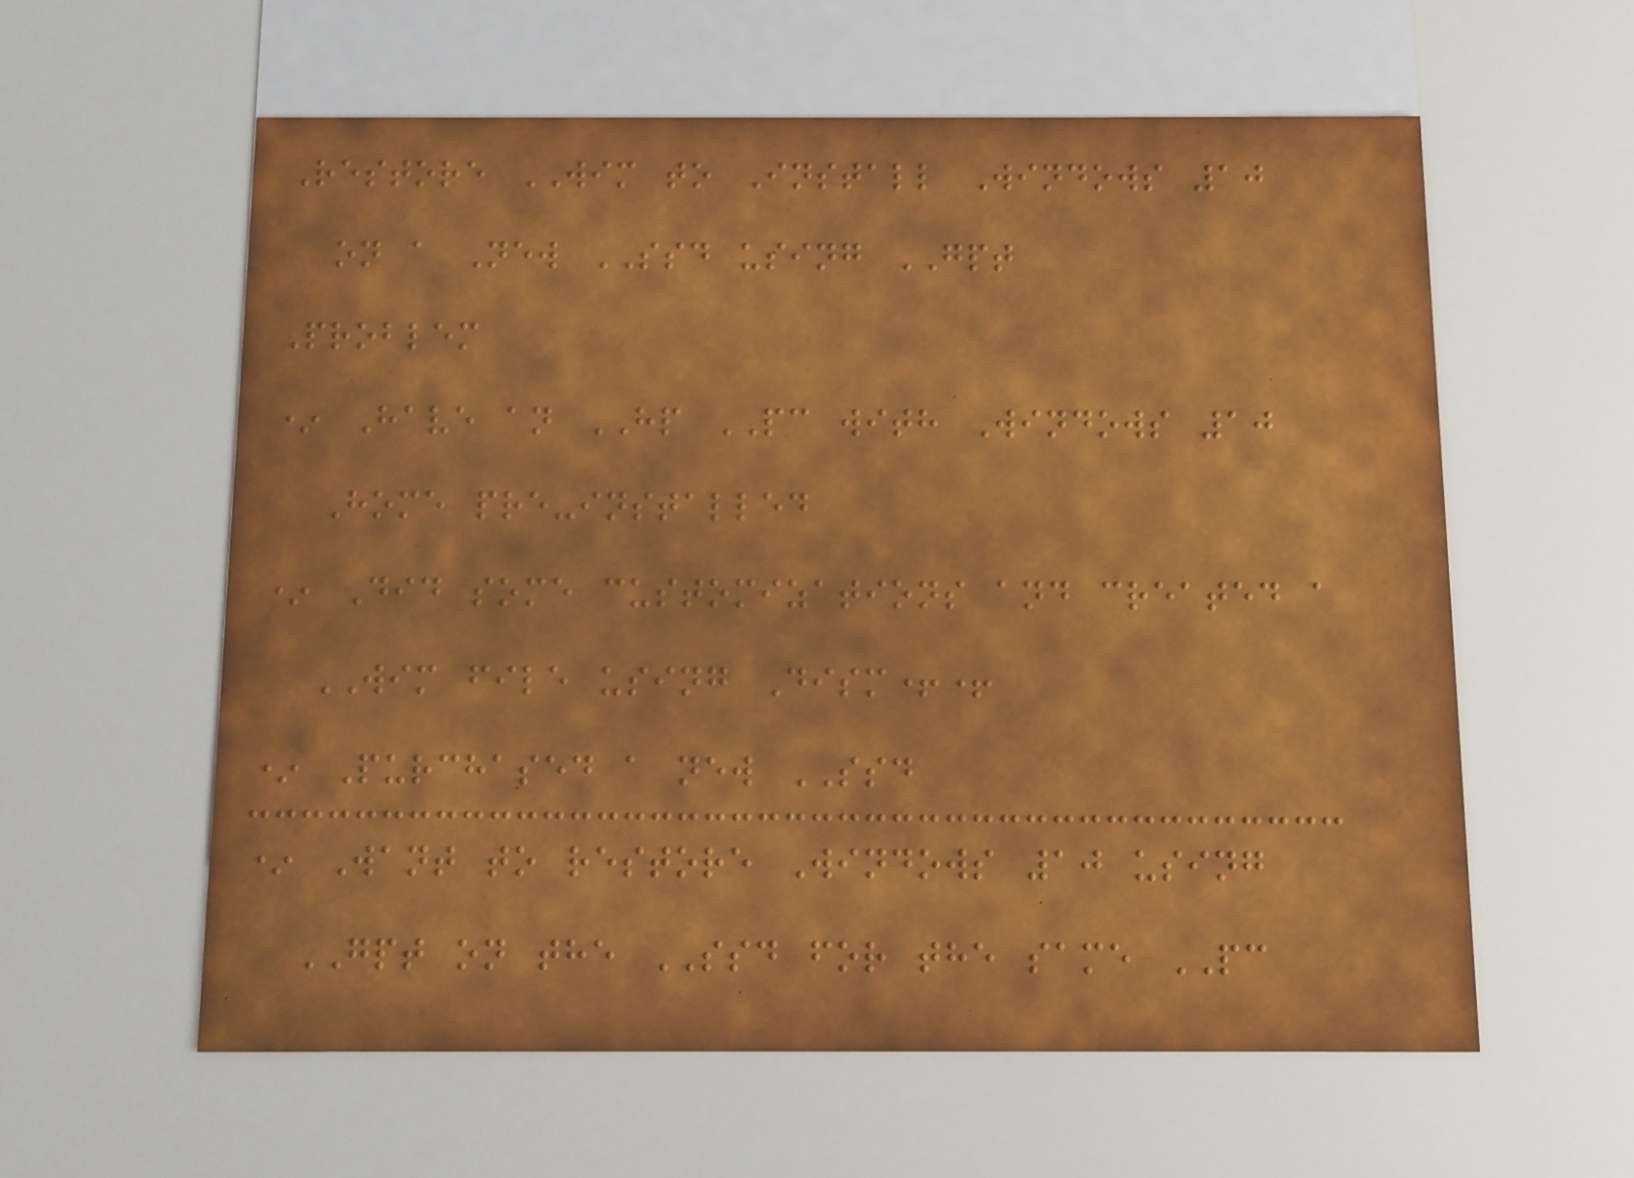Restore WIM to Install Windows 10
on a New SSD using GPT
Problem
* Have an HP PC with Windows 10
Home pre-installed
* Did some customizations and created a
WIM file using Dism++
* Purchased a new SSD
* Want to restore Windows 10 using
GPT on the SSD for the same PC
